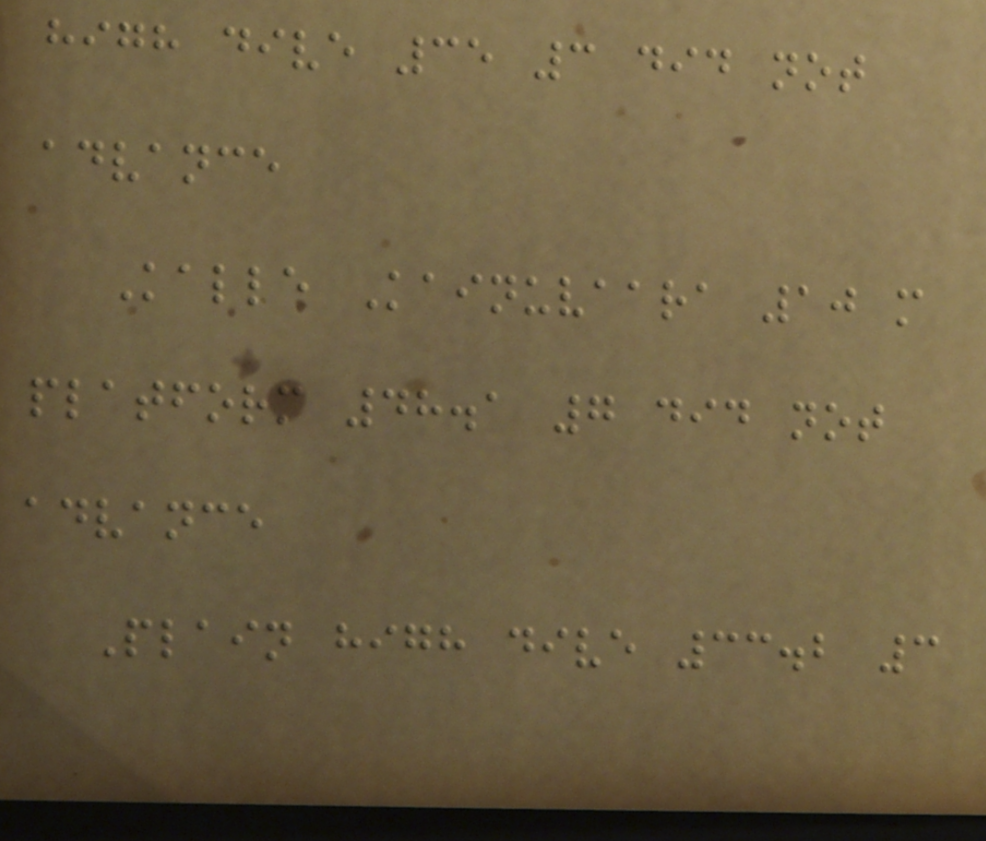high dive 35 3 did not
advance
Kalle Kainuvaara 10 m
platform 48.1 7 did not
advance
Plain high dive 33.2 3
